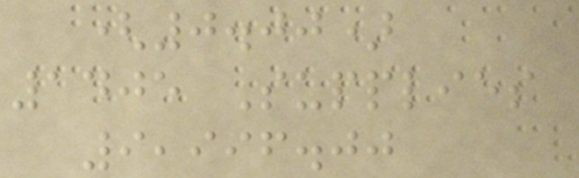(0.00)
1405 Supplies
9,996.00
